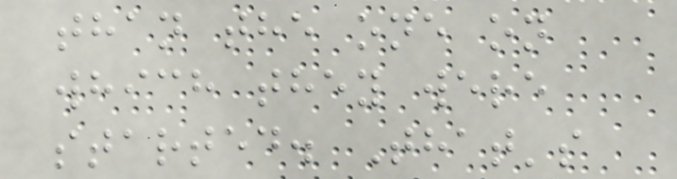than the one on
which they were
started. That's
